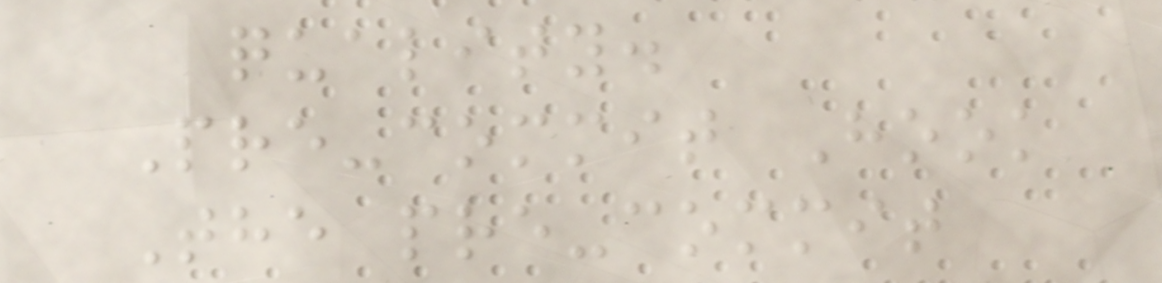quality.
Pre-commit Hook
The pre-commit
